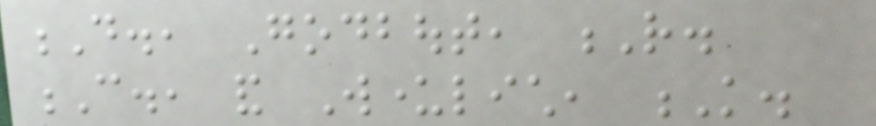D., Godbout, R.
C., and Wunderlich, K.
